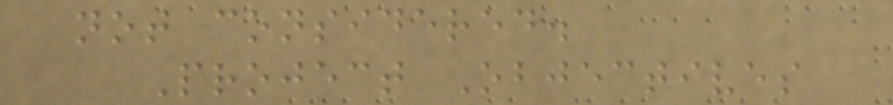not considered.
Project Objectives
